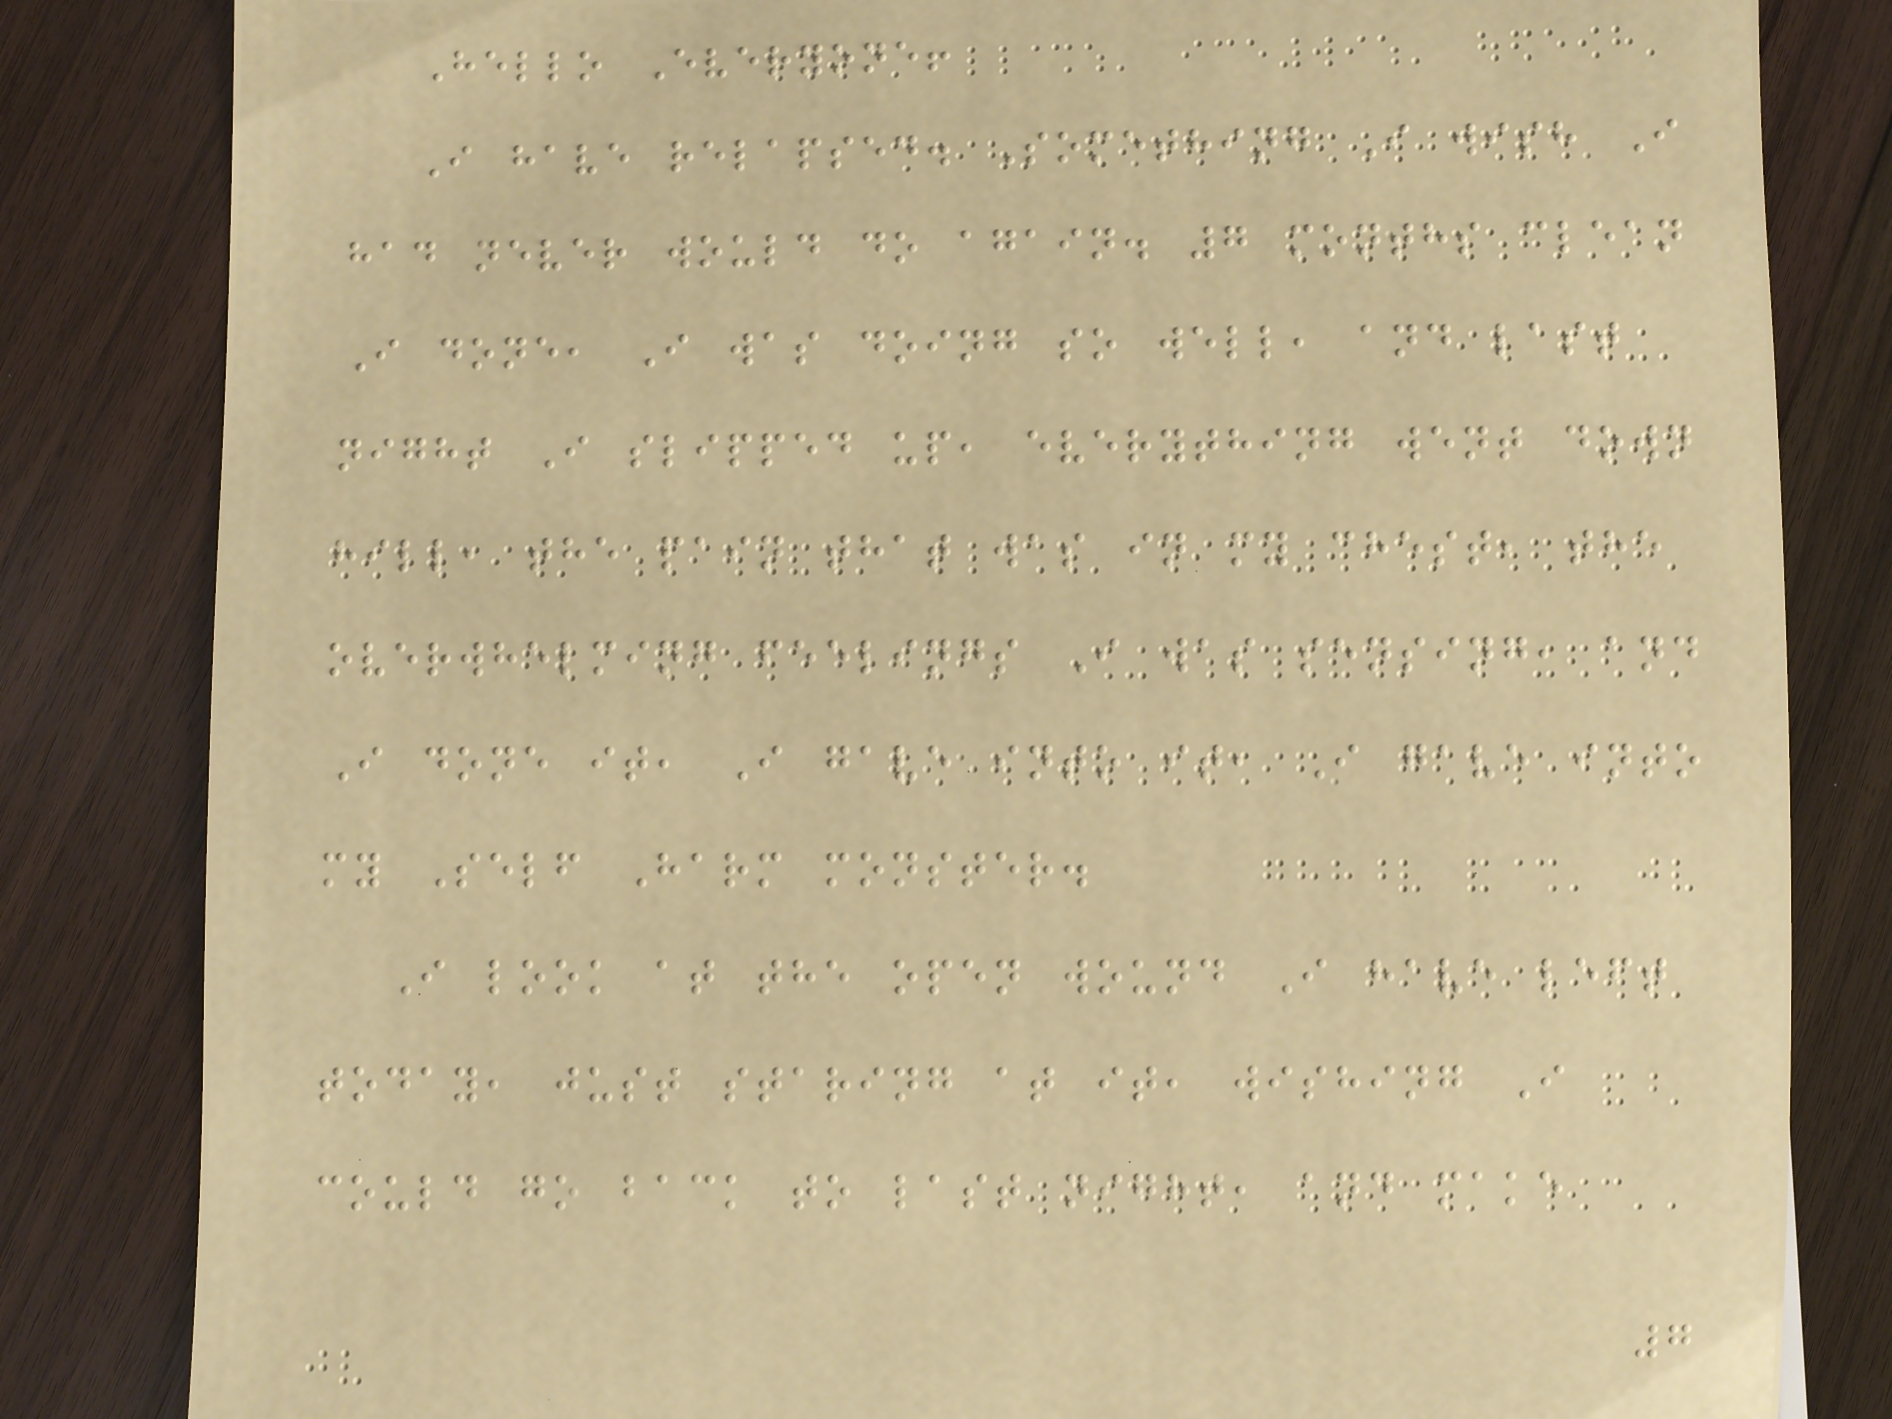Hello Everyone!
I have relapsed. Something I wish I
had never would do again. 7 months clean
I done, I was doing so well, and last
night I slipped up, everything went down
hill, the pain that was in my chest, the
overwhelming feelings I was sensing, and
I done it, I gave into it, I gave into
my Self Harm monster.
I look at the open wound I have left
today, just staring at it, wishing I
could go back to last night, and make
7
